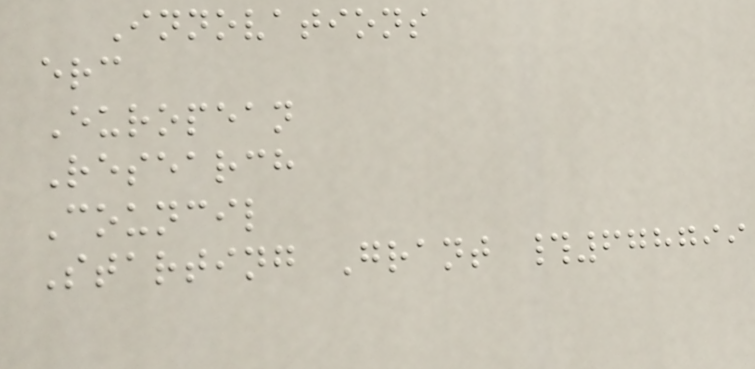Innovations
erc
European
Research
Council
Starting Grant #678799
